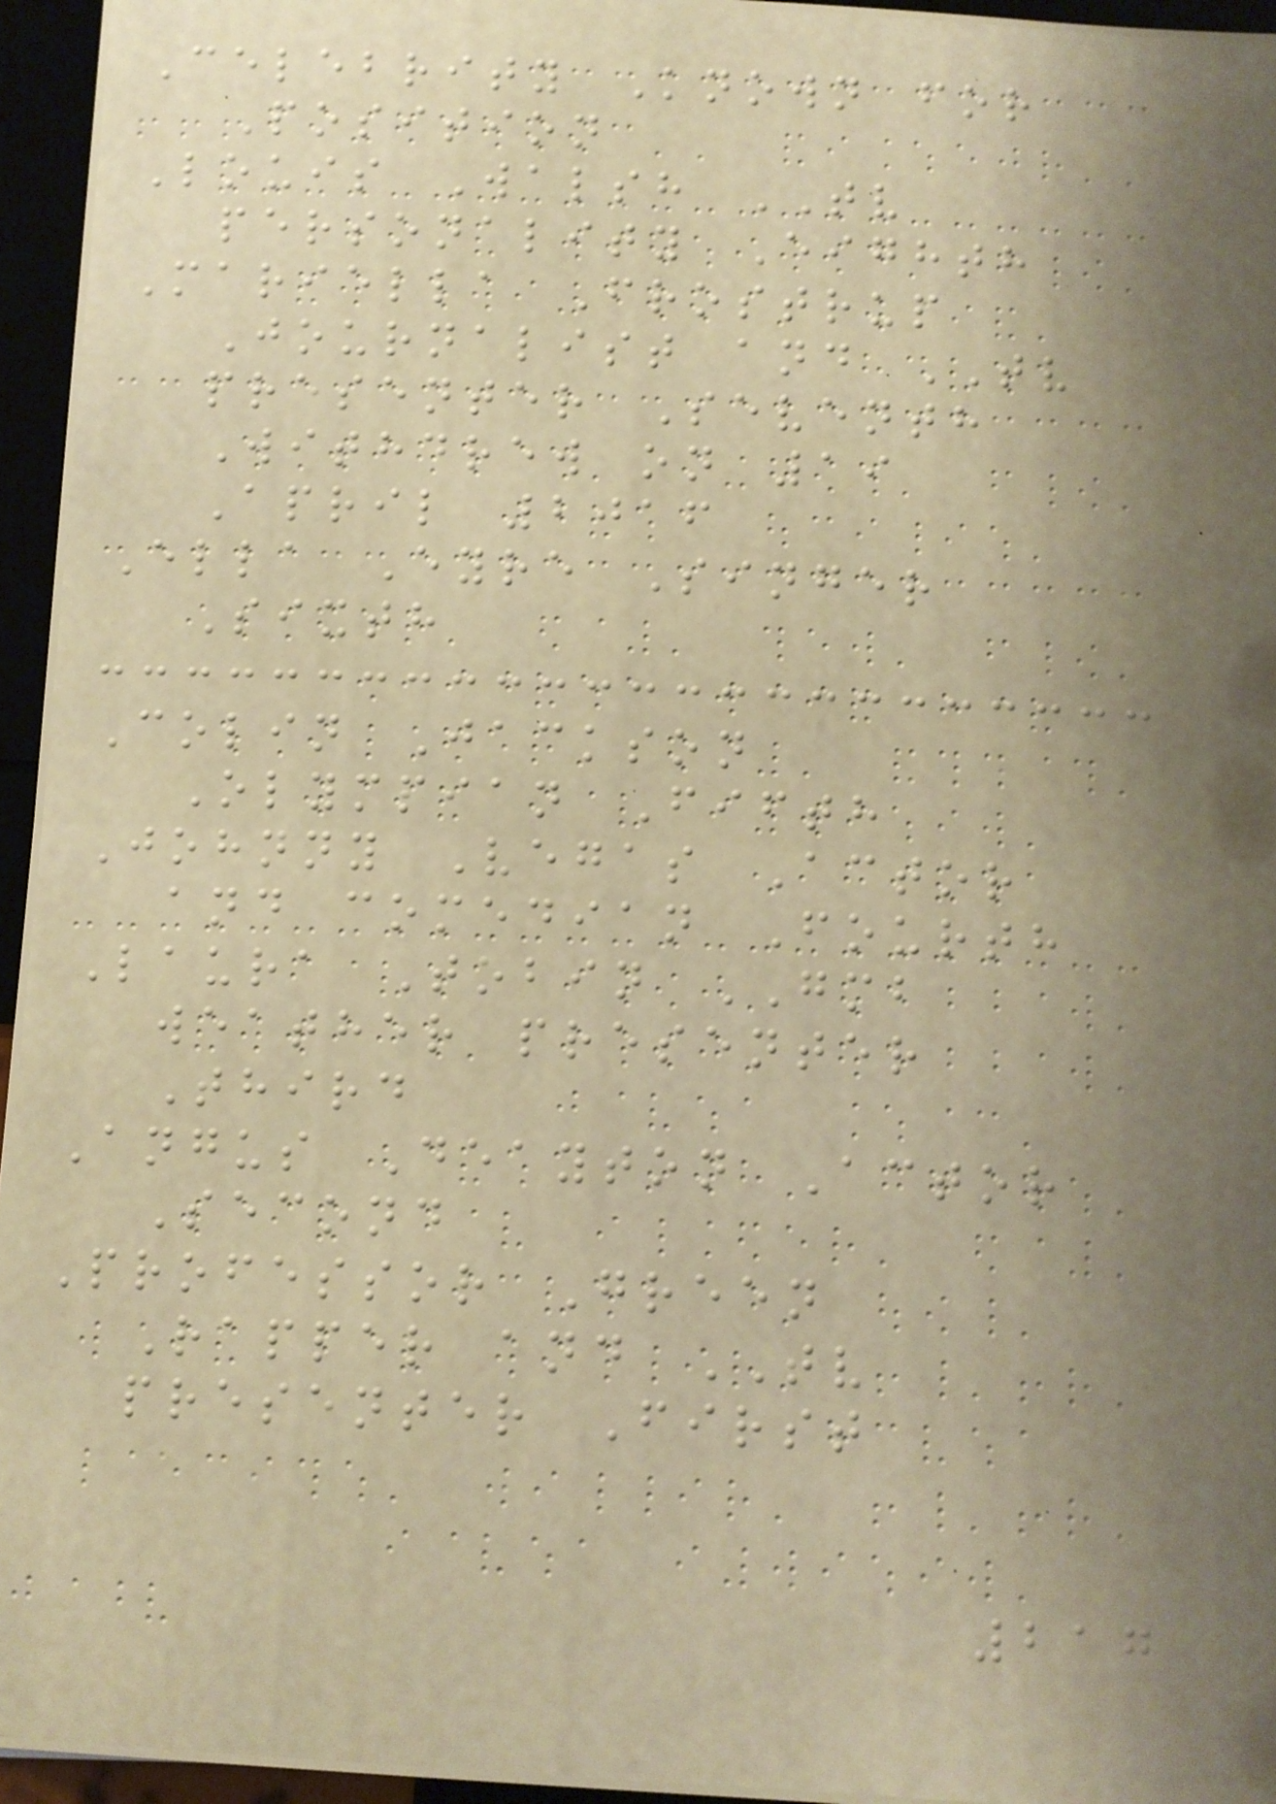Celebrity Known for
Position
Louis Walsh TV
personality Eighth
Mariella Frostrup
Journalist and TV
presenter Seventh
Withdrew on 19
April 2016
Ella Eyre Singer
Sixth
Colin Jackson
Olympian Fifth
Johnny Vegas Actor
and comedian Fourth
Laura Tobin GMB
weather presenter
Third
Angus Deayton Actor
Second
Professor Green
Rapper and TV
presenter First
217
